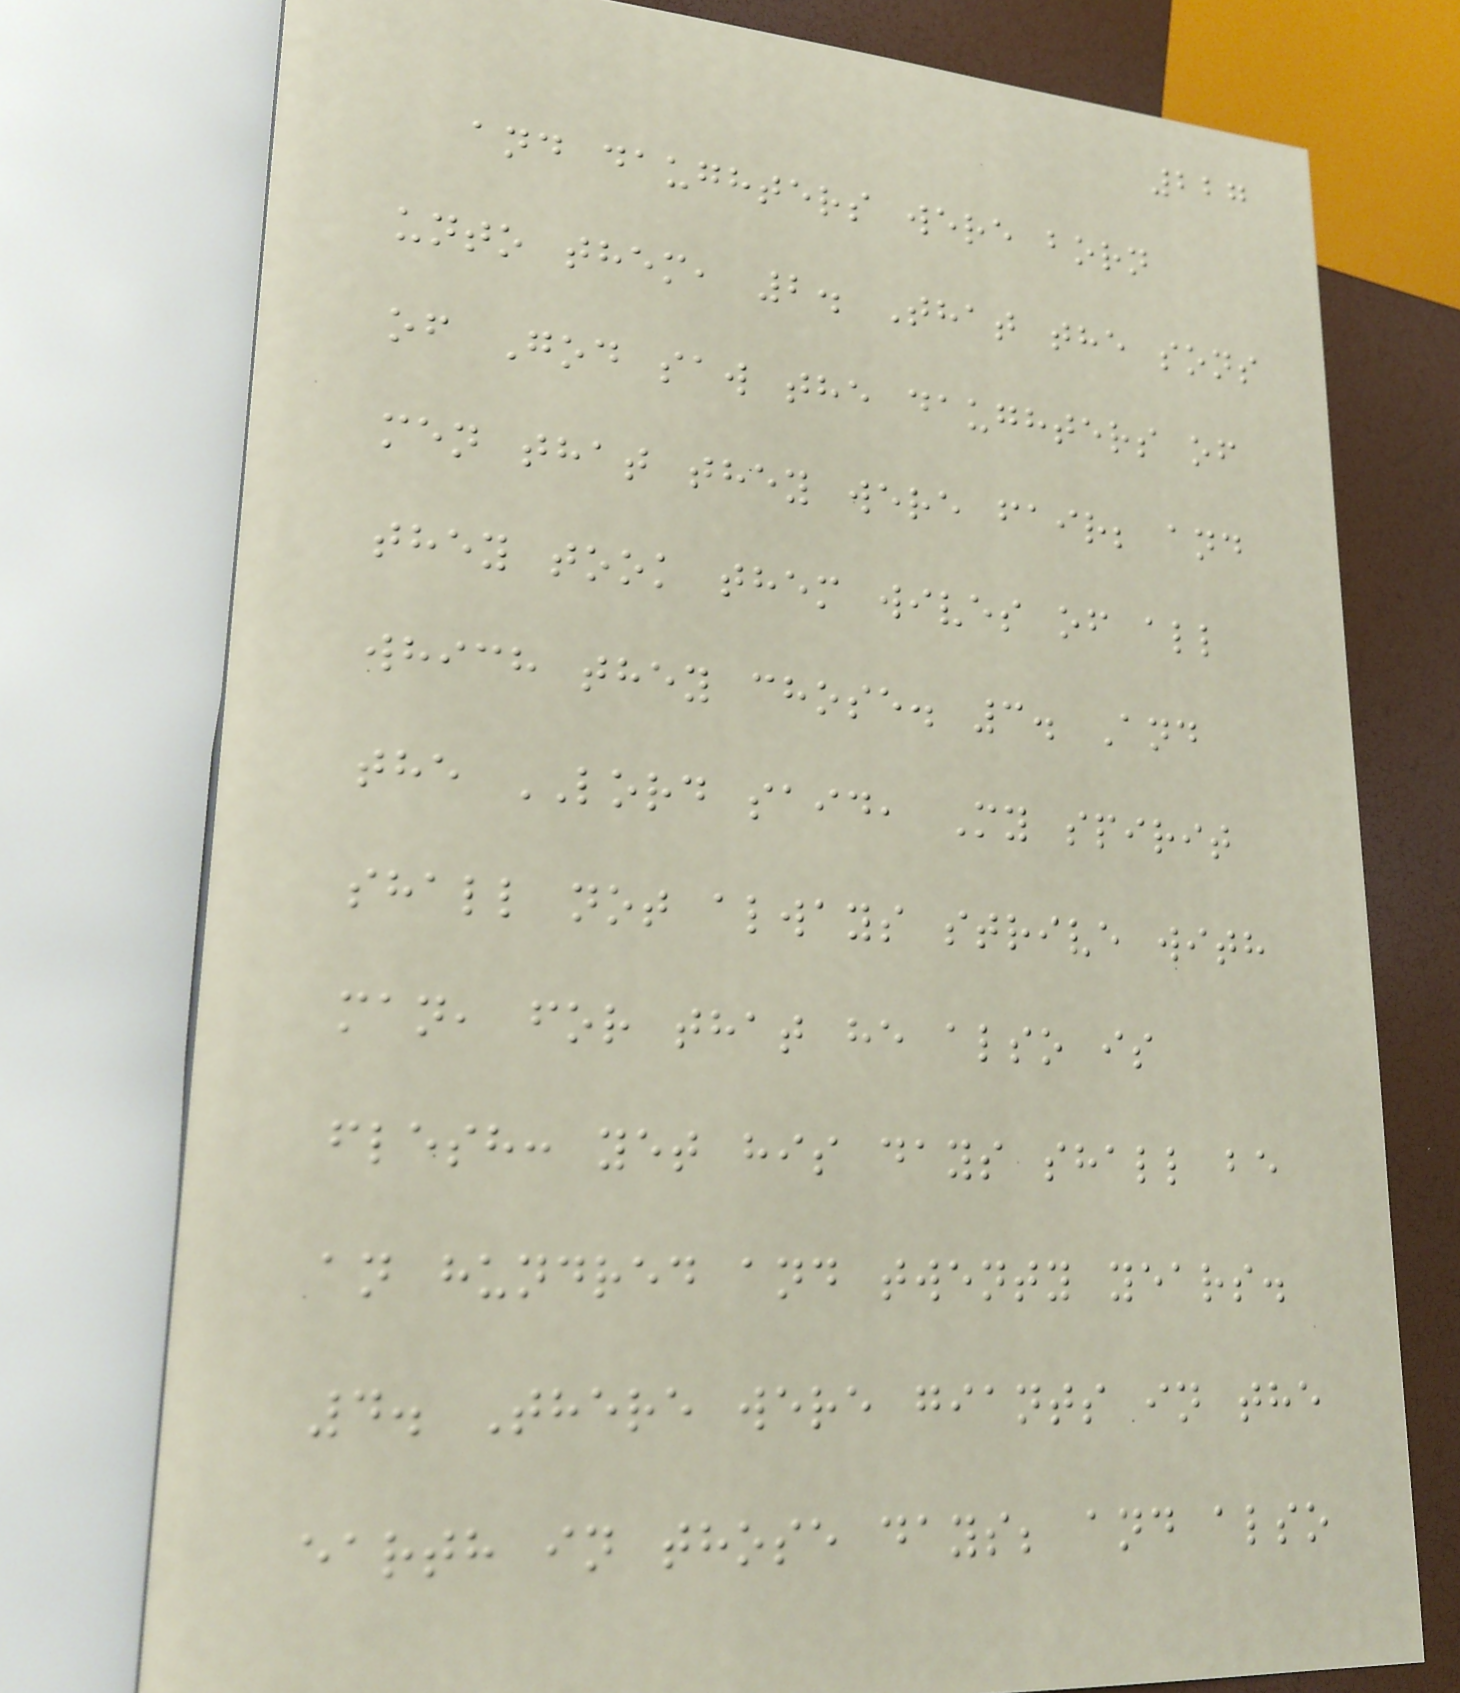227
and daughters were born
unto them, 2. That the sons
of God saw the daughters of
men that they were fair; and
they took them wives of all
which they chose. 3. And
the LORD said, My spirit
shall not always strive with
man, for that he also is
flesh: yet his days shall be
an hundred and twenty years.
4. There were giants in the
earth in those days; and also
